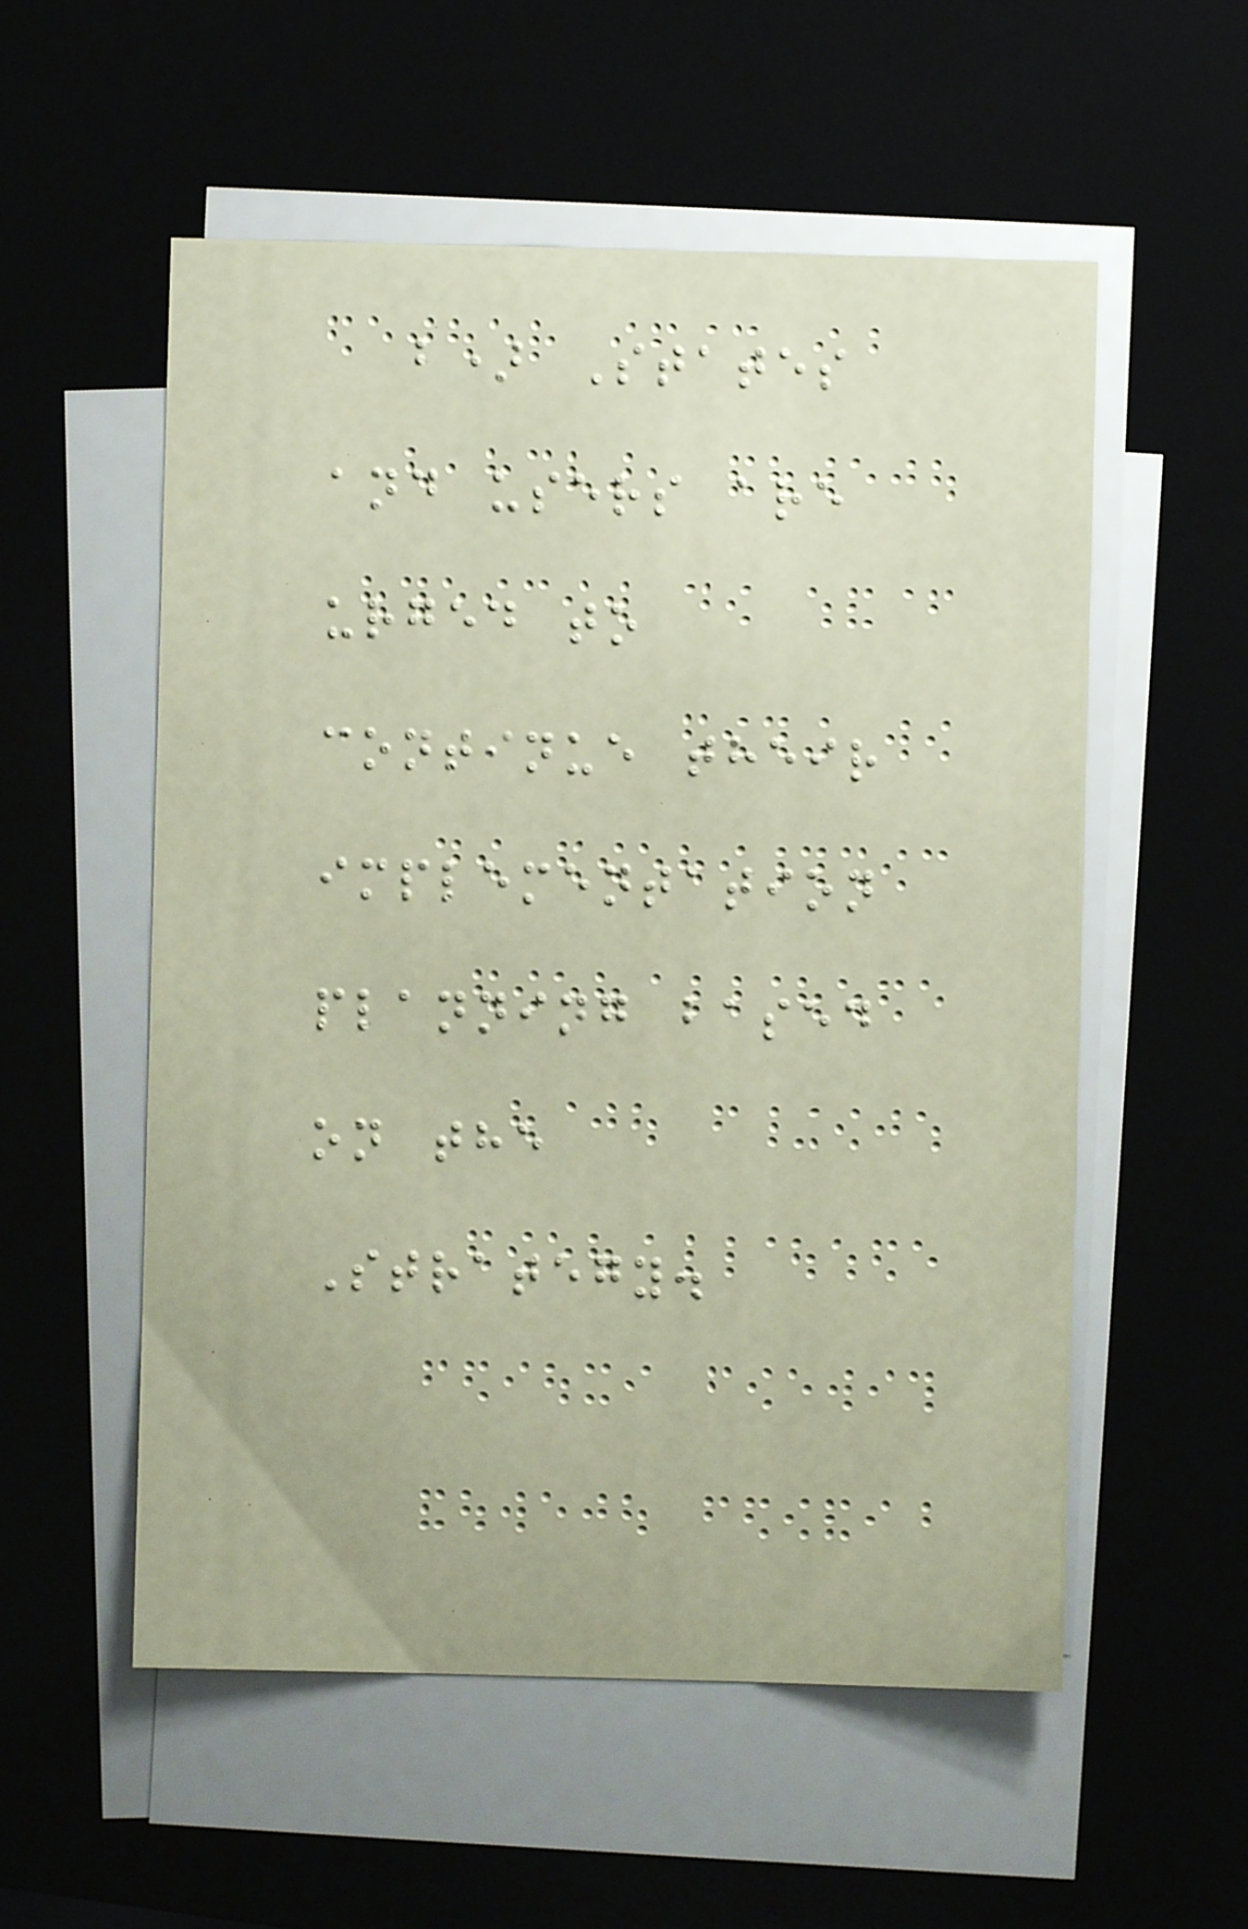b) States
and users are
urged to
continue their
implementation
planning based
on the
Strategy.
